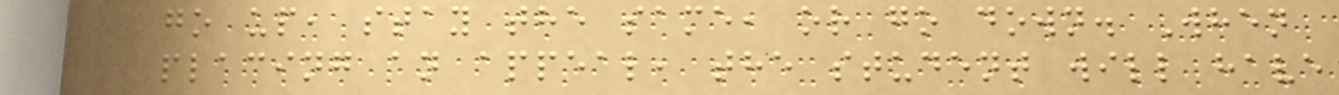go up, stay the same, or go down. When
placing an appeal, the student will have
